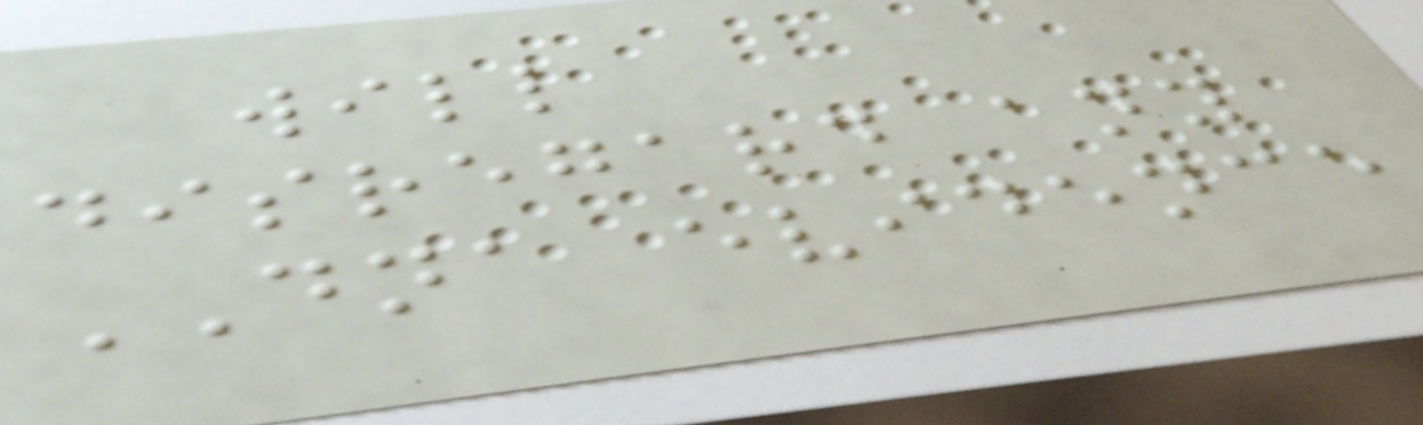will
disregard any
DNA evidence
